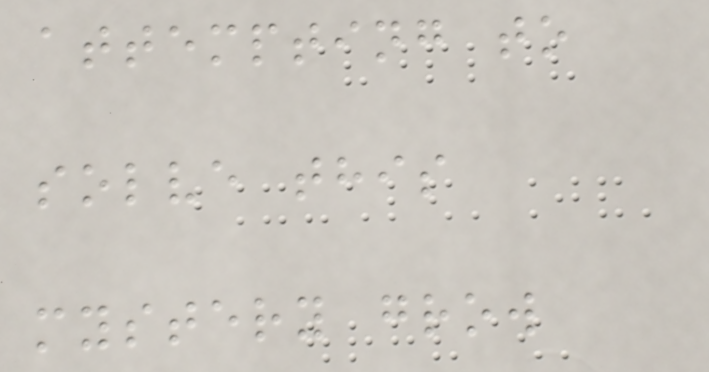attempting to
solve this
mystery grow
